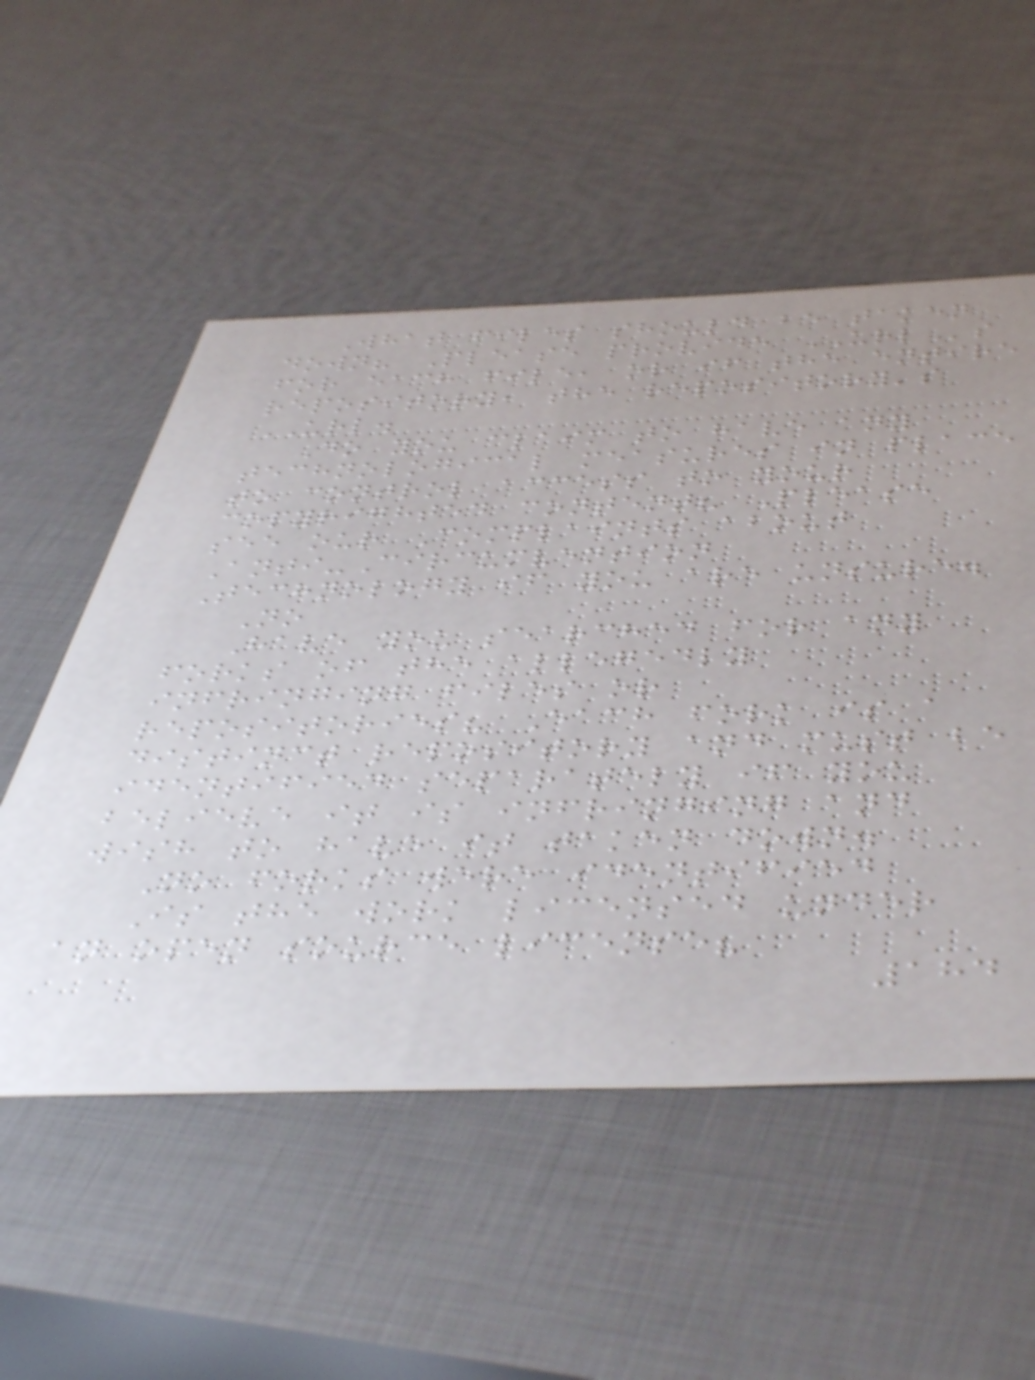What files should be taken
down? Please provide URLs
for each file, or if the entire
repository, the repository's
URL.
Do you claim to have any
technological measures in place
to control access to your
copyrighted content? Please
see our Complaints about
Anti-Circumvention
Technology if you are unsure.
No
Have you searched for any
forks of the allegedly
infringing files or
repositories? Each fork is a
distinct repository and must be
identified separately if you
believe it is infringing and
wish to have it taken down.
No forks were identified
Is the work licensed under
an open source license?
184
